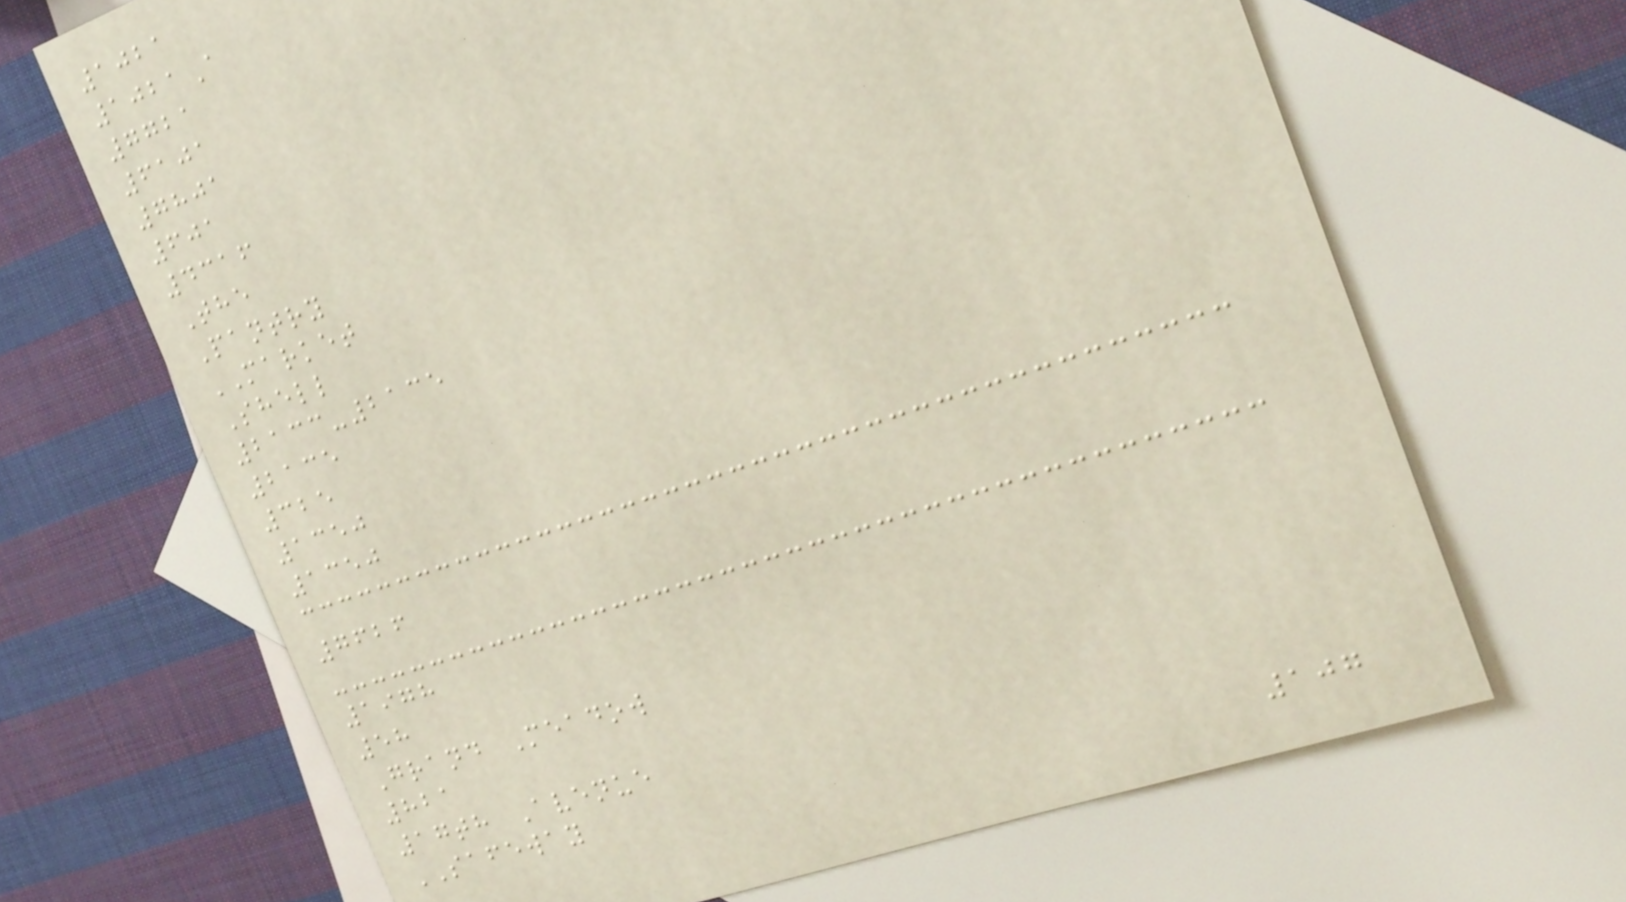1021
1021A
7721
6101
7801
601
4316
The
Pantry
MARKET
Shell
2133-2135
2135
325
1350
1350
7626
1978
58
Grand Meadow
821
17th Avenue
SAFEWAY
107
